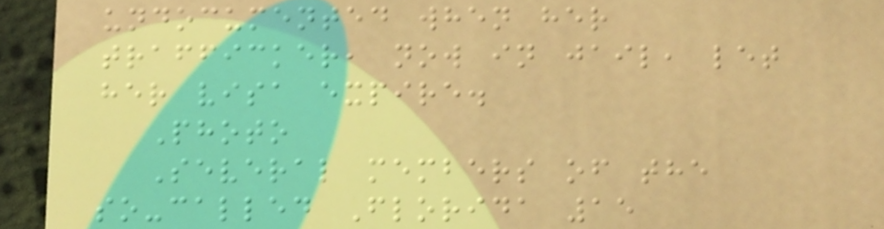undocumented when her
trafficker, now in jail, let
her visa expire.
Photo
Several members of the
so-called Florida 15
